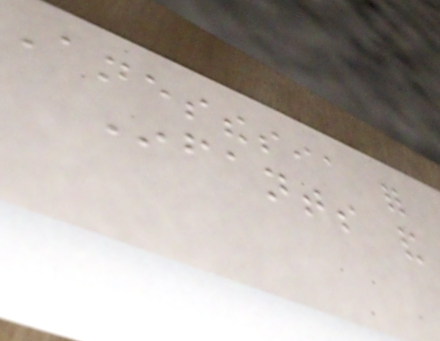Anesthesia for
Infants and
